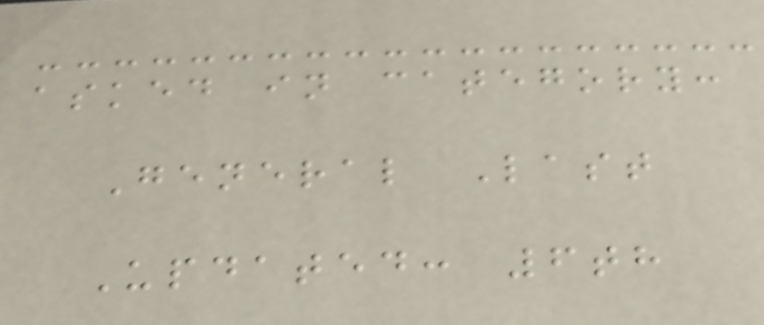asked in category:
General Last
Updated: 6th
